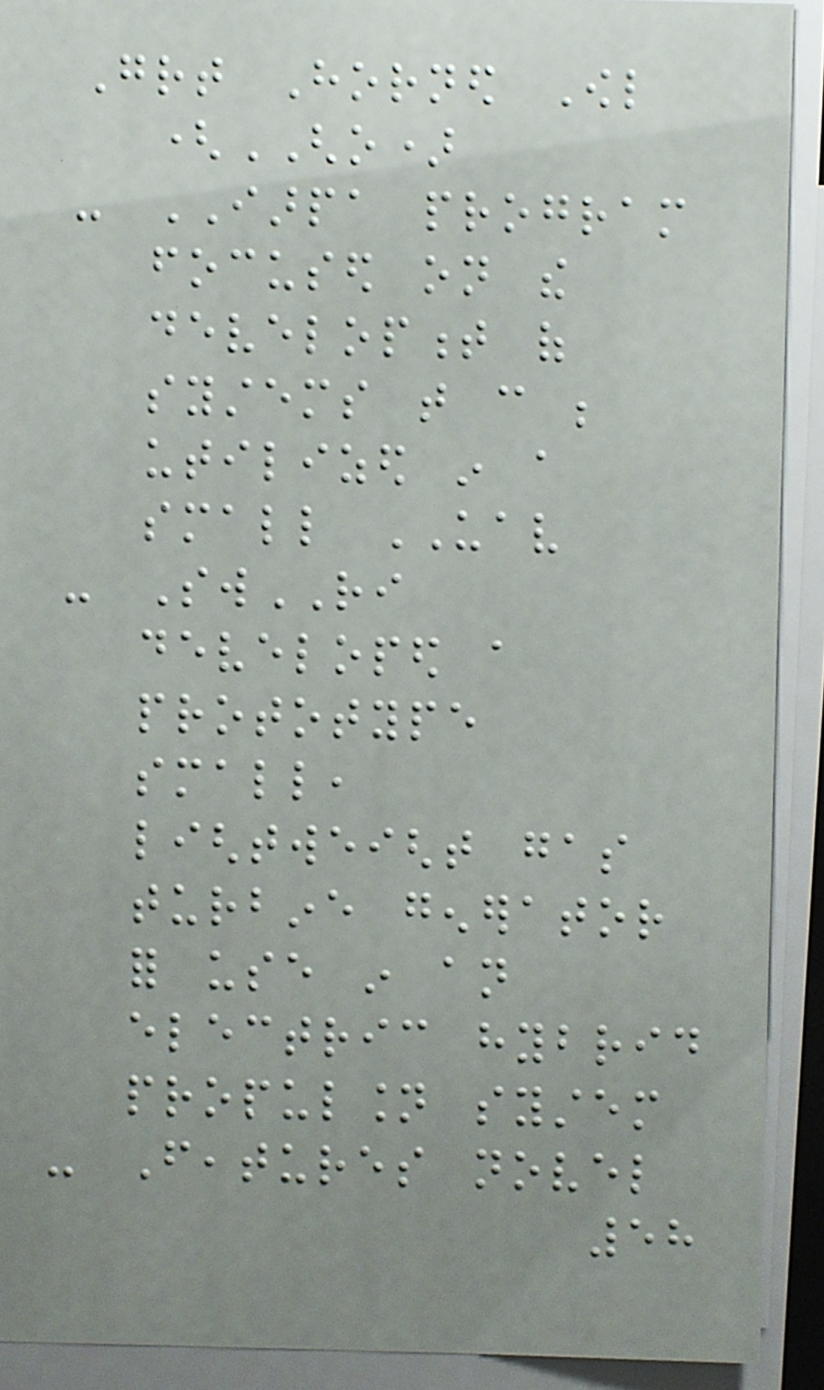Great Horned Owl
(GHO)
- IARPA program
focused on the
development of
systems that can be
utilized in a
small UAV
- SwRI
developed a
prototype
small,
lightweight gas
turbine generator
for use in an
electric hybrid
propulsion system
- Features novel
58
